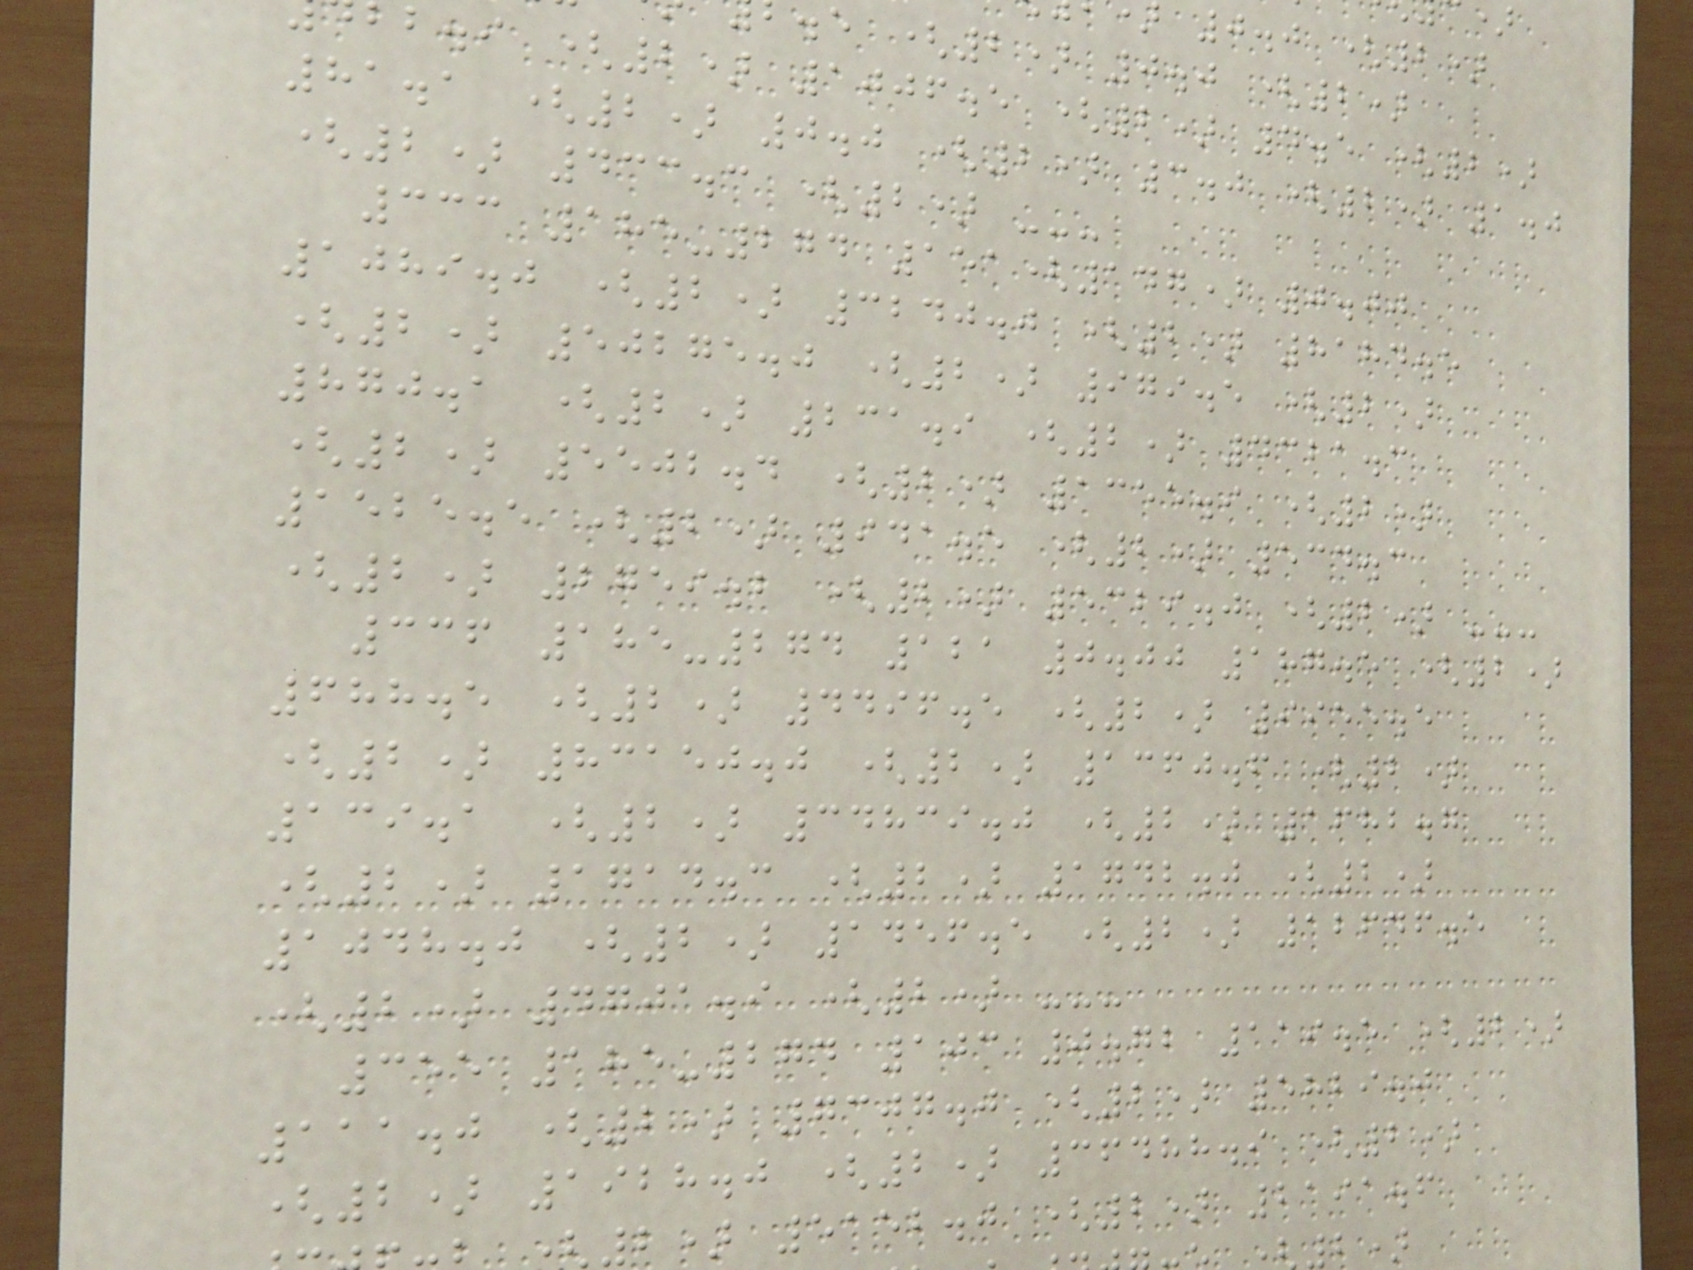0.0 (2)
.e (2) 0.0 (2)
b.i (2) 1006.5 (2) 4.5 (2)
81.1 (2) 0.0 (2) 3.0 (2) 1.0
(2) 433.3 (2) ---
333 185-274 151(147) 0.00
1089.0 (2) 3240.0 (2) 8184.5
(2) 50275.0 (2) 979.5 (2)
870.1 (2) 231.9 (2) 4321.3
(2) 5502.4 (2) 1355.9 (2)
1525.5 (2) 941.5 (2) 534.3
(2) 2759.2 (2) 5329.0 (2) ---
336 185-274 121 0.00 187.5 (2)
688.5 (2) 4496.5 (2) 9955.5
(2) 83150.0 (2) 1360.6 (2)
139.1 (2) 34839.0 (2) 1682.7
(2) 1714.3 (2) 1742.0 (2)
1048.0 (2) 1456.5 (2) 12646.5
(2) 4701.9 (2) ---
355 185-274 103 0.72 119.5 (2)
111.0 (2) 7307.0 (2) 5829.0
(2) 1928.0 (2) 36488.9 (2)
2) 5152.0 (2) 2191.6
